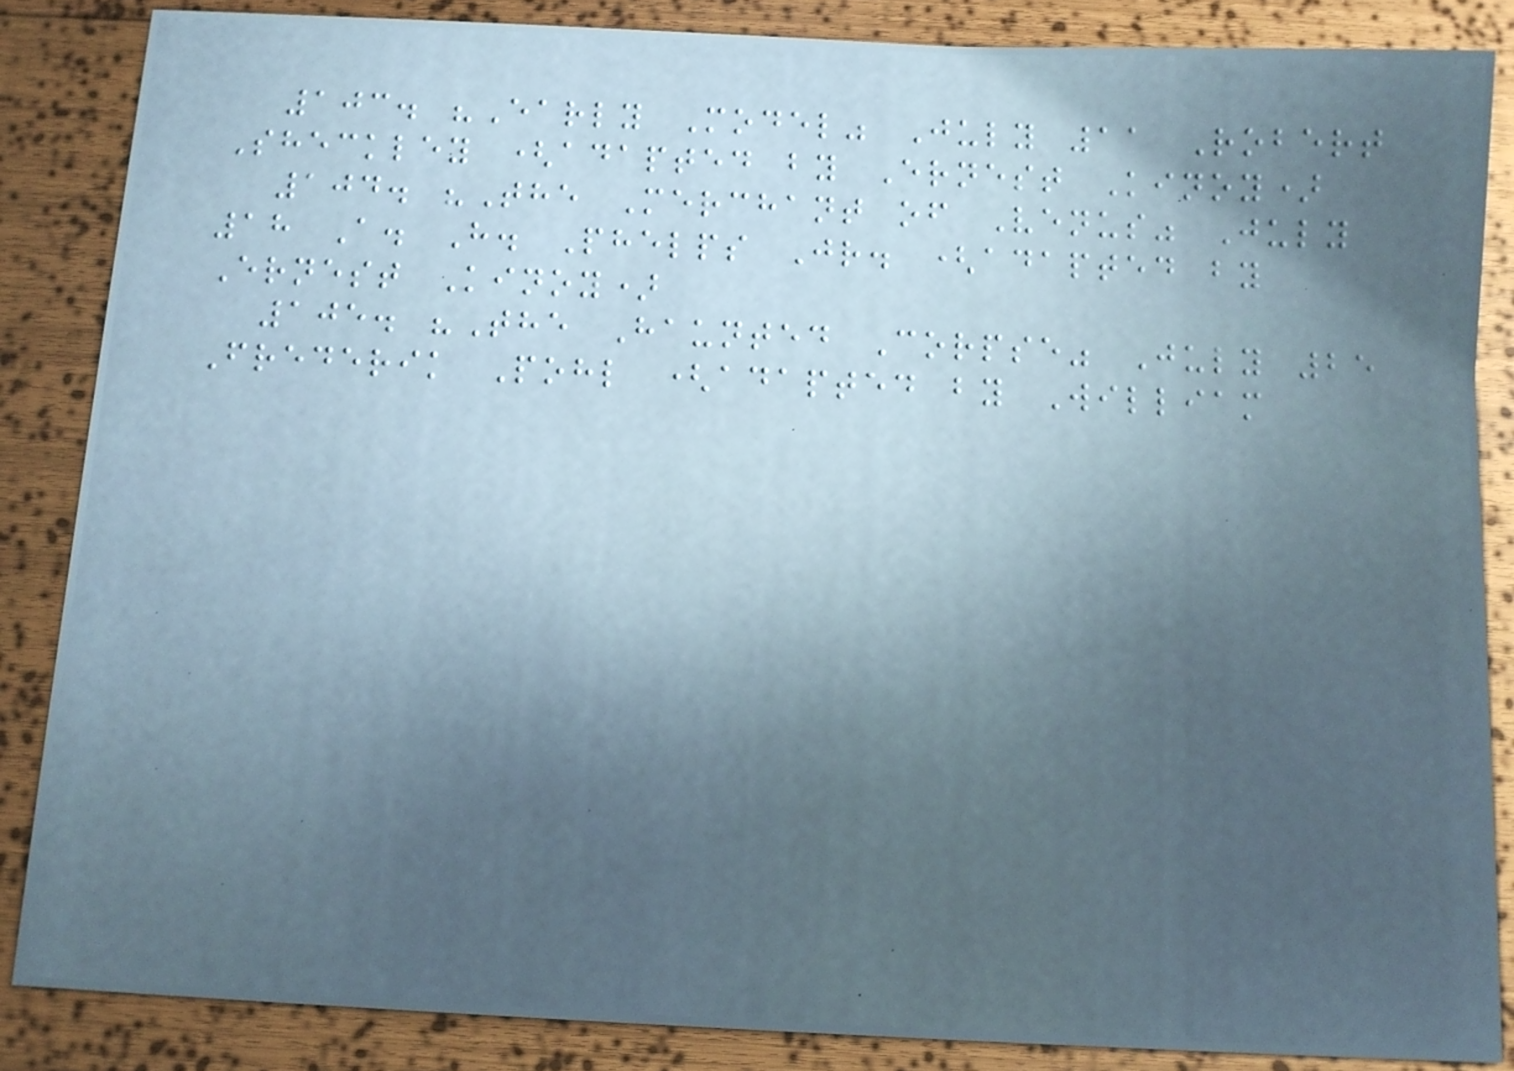103. "Early Model" July 11 Robert
Sheckley (adapted by Ernest Kinoy)
104. "The Merchant of Venus" July
18 A. H. Phelps Jr. (adapted by
Ernest Kinoy)
105. "The Haunted Corpse" July 25
Frederik Pohl (adapted by William
